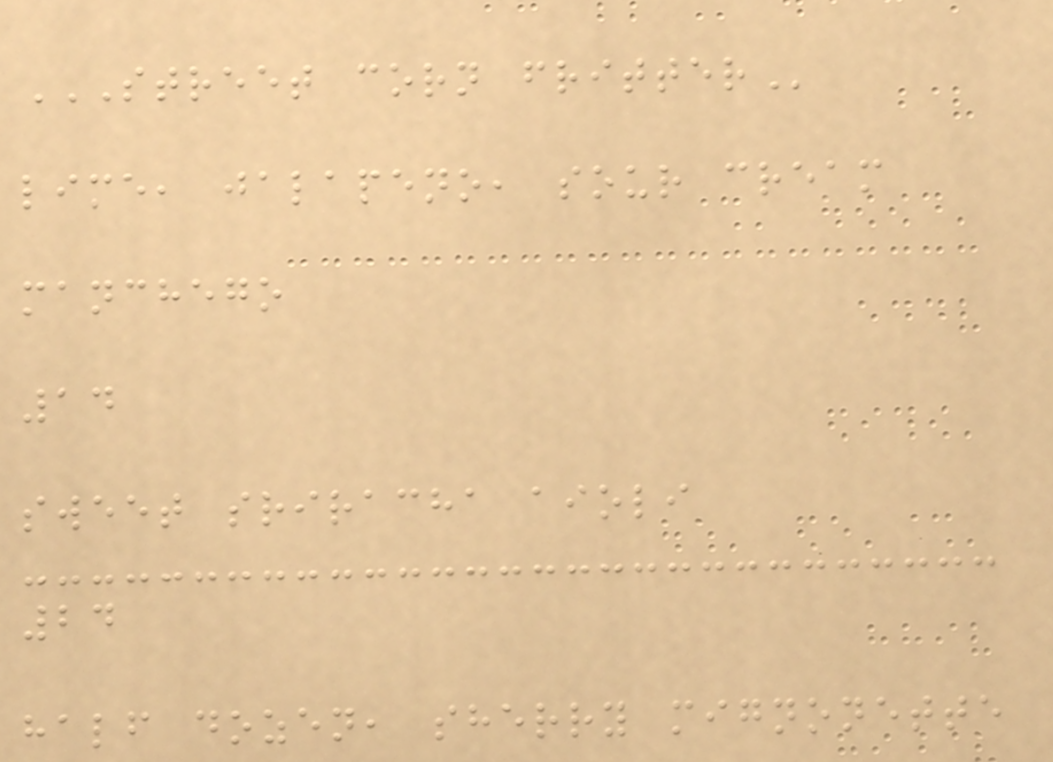STREET CORN FRITTER
lime, jalapeno, sour cream
manchego
14
sweet sriracha aioli
24
half dozen, sherry mignonette
